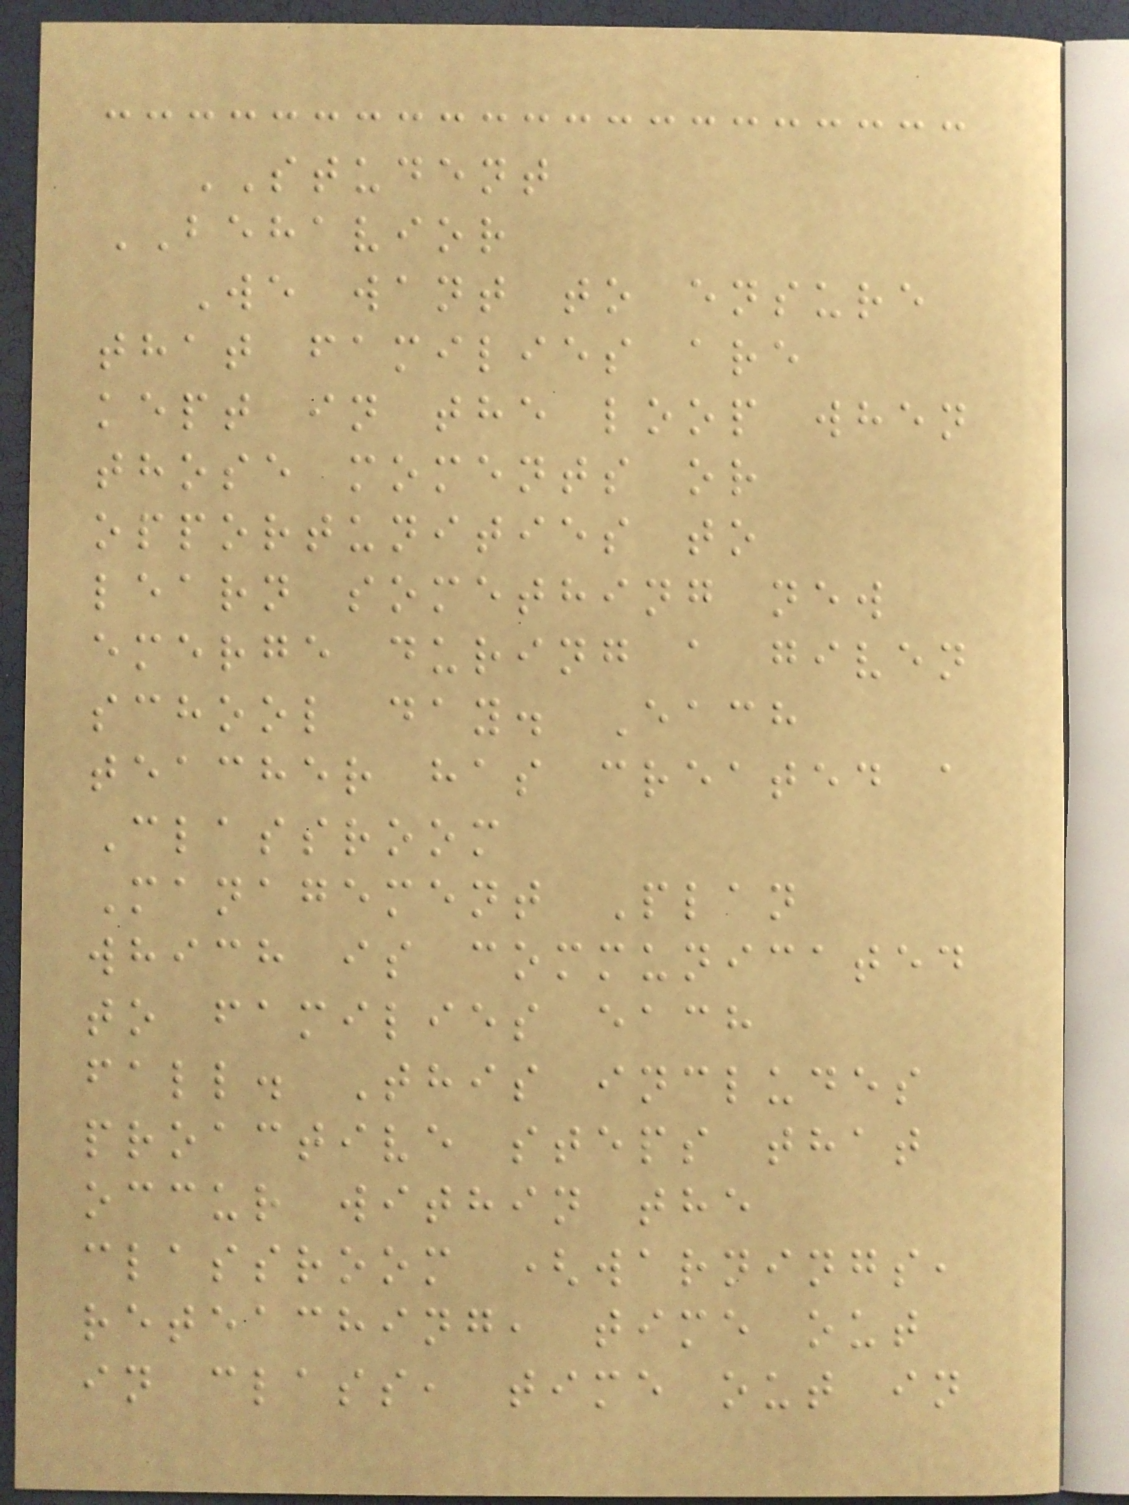STUDENT
BEHAVIOR
We want to ensure
that families are
kept in the loop when
those moments or
opportunities to
learn something new
emerge during a given
school day. Each
teacher has created a
Classroom
Management Plan
which is communicated
to families each
fall. This includes
proactive steps that
occur within the
classroom (warnings,
reteaching, time out
in class, time out in
